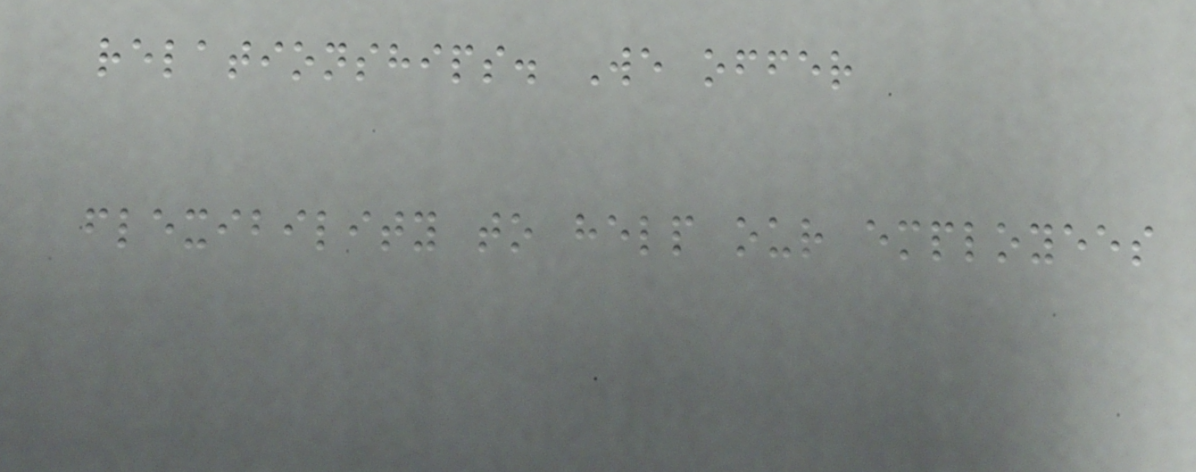relationships. We offer
flexibility to help our employees
